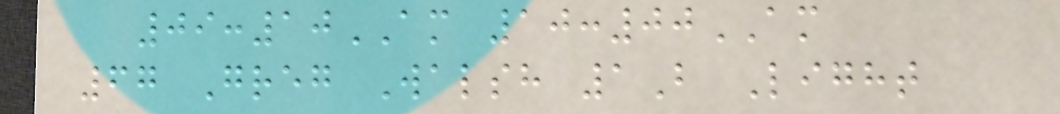09:10AM 10:00AM
67 Greg Walsh 1B Light
